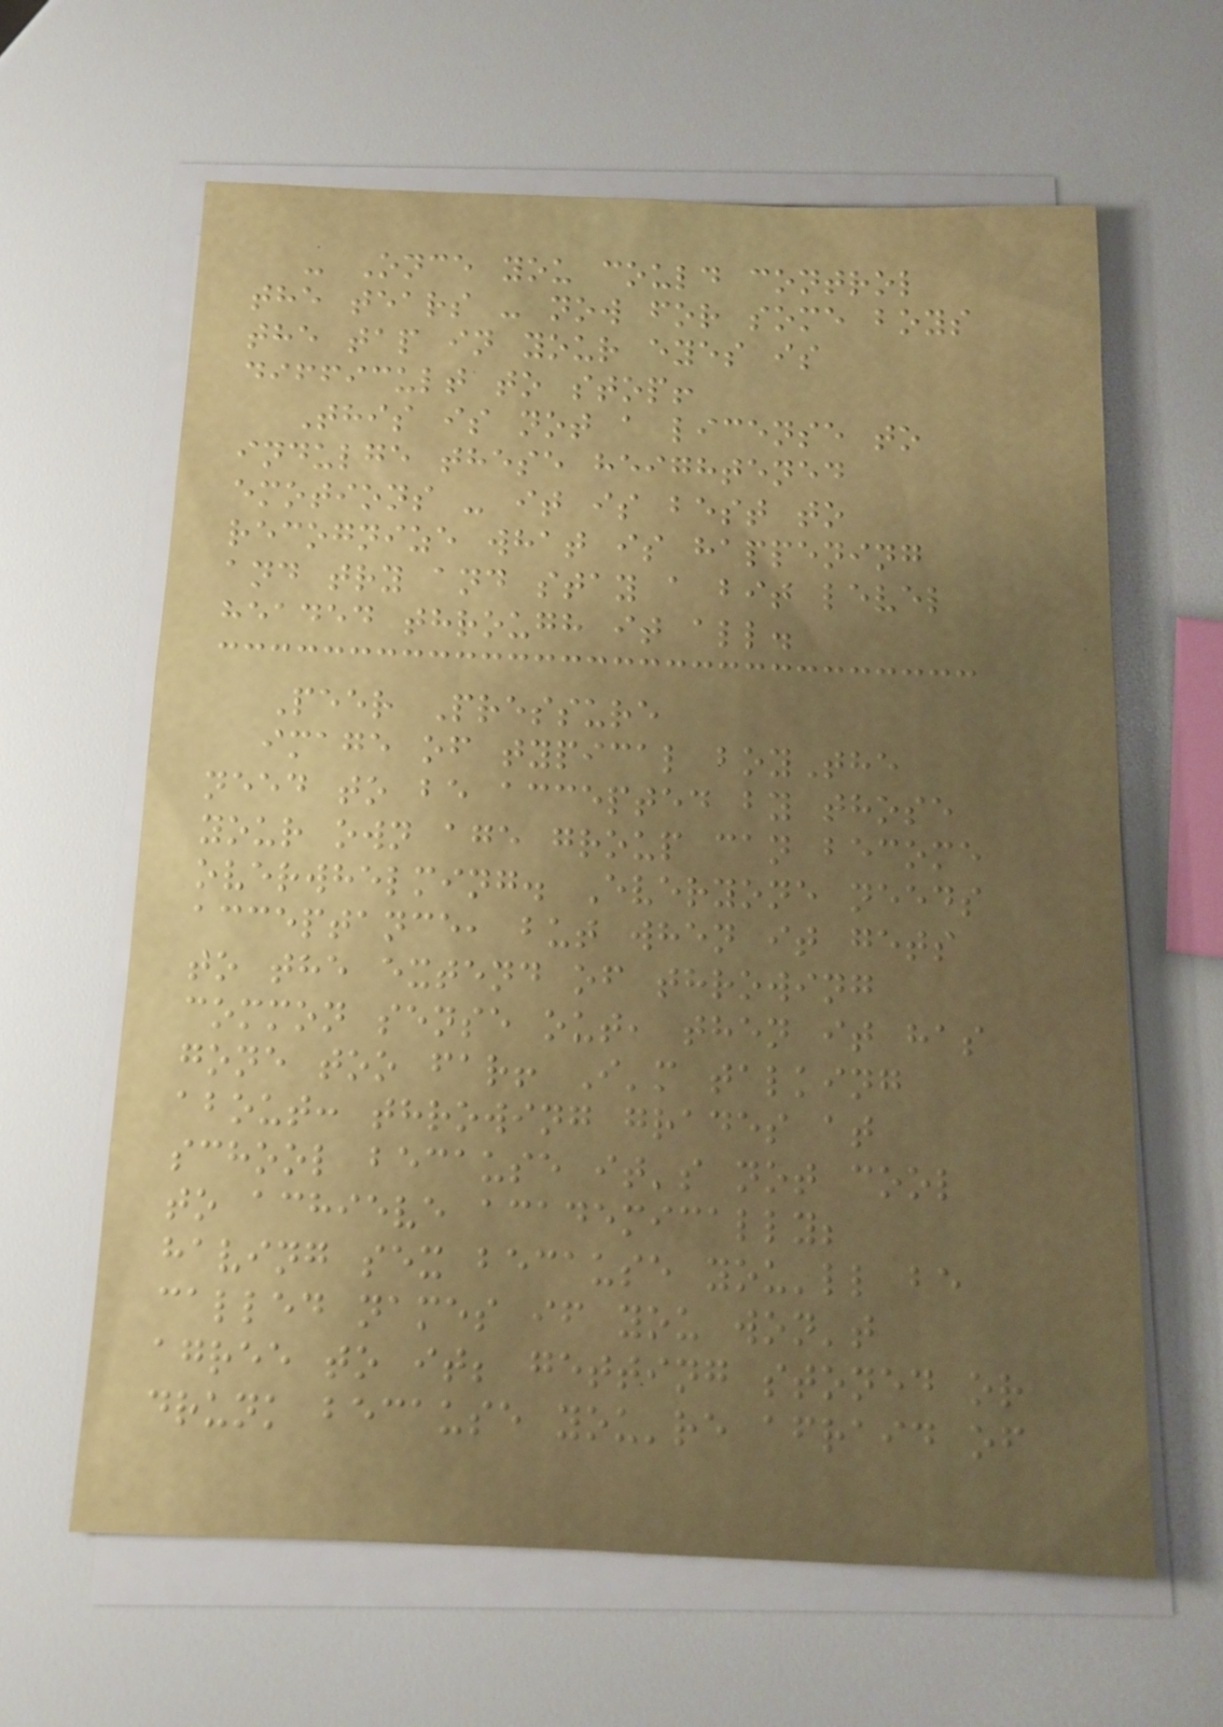- Once you could control
the tears - now for some boys
the tap in your eyes is
difficult to stop!
This is not a license to
indulge these heightened
emotions - it is best to
recognize what is happening
and try and stay a bit level
headed through it all.
Peer Pressure
image of typical boyThe
need to be accepted by those
your own age group can become
overwhelming. Everyone needs
acceptance, but when it gets
to the extend of throwing
common sense out, then it has
gone too far! I'm talking
about: throwing grades at
school because it's not cool
to achieve academically;
having sex because you'll be
called names if you won't
agree to it; getting stoned or
drunk because you're afraid of
